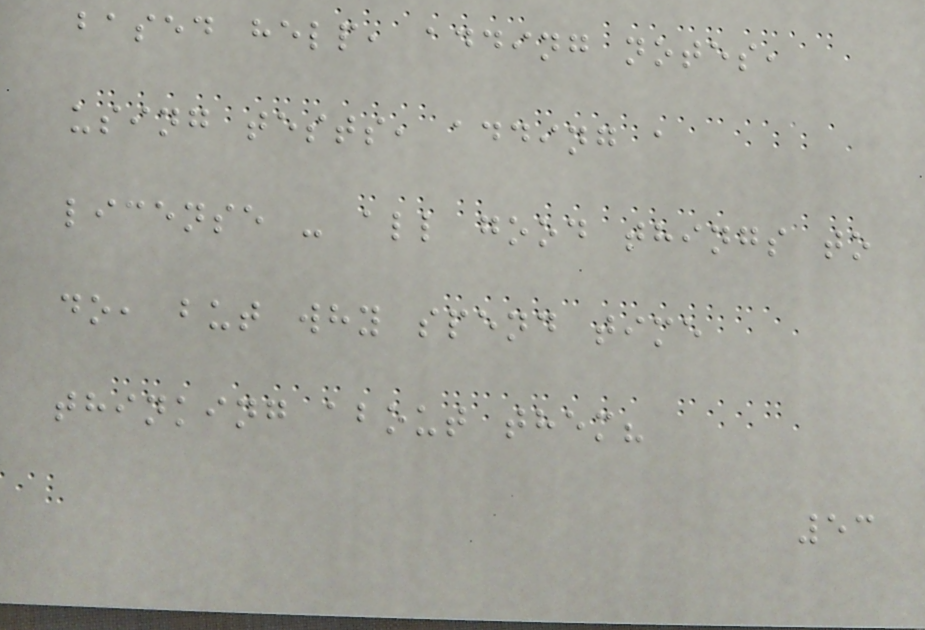based help, adding notes,
using tests, adding a
license - all good things to
do, but why spend time
thinking about them?
53
